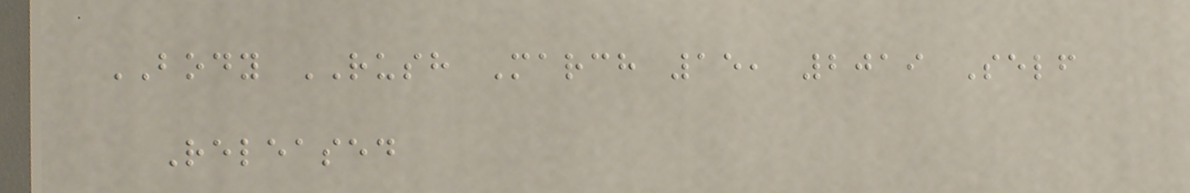BODY RUSH March 15, 2019 Self
Released
